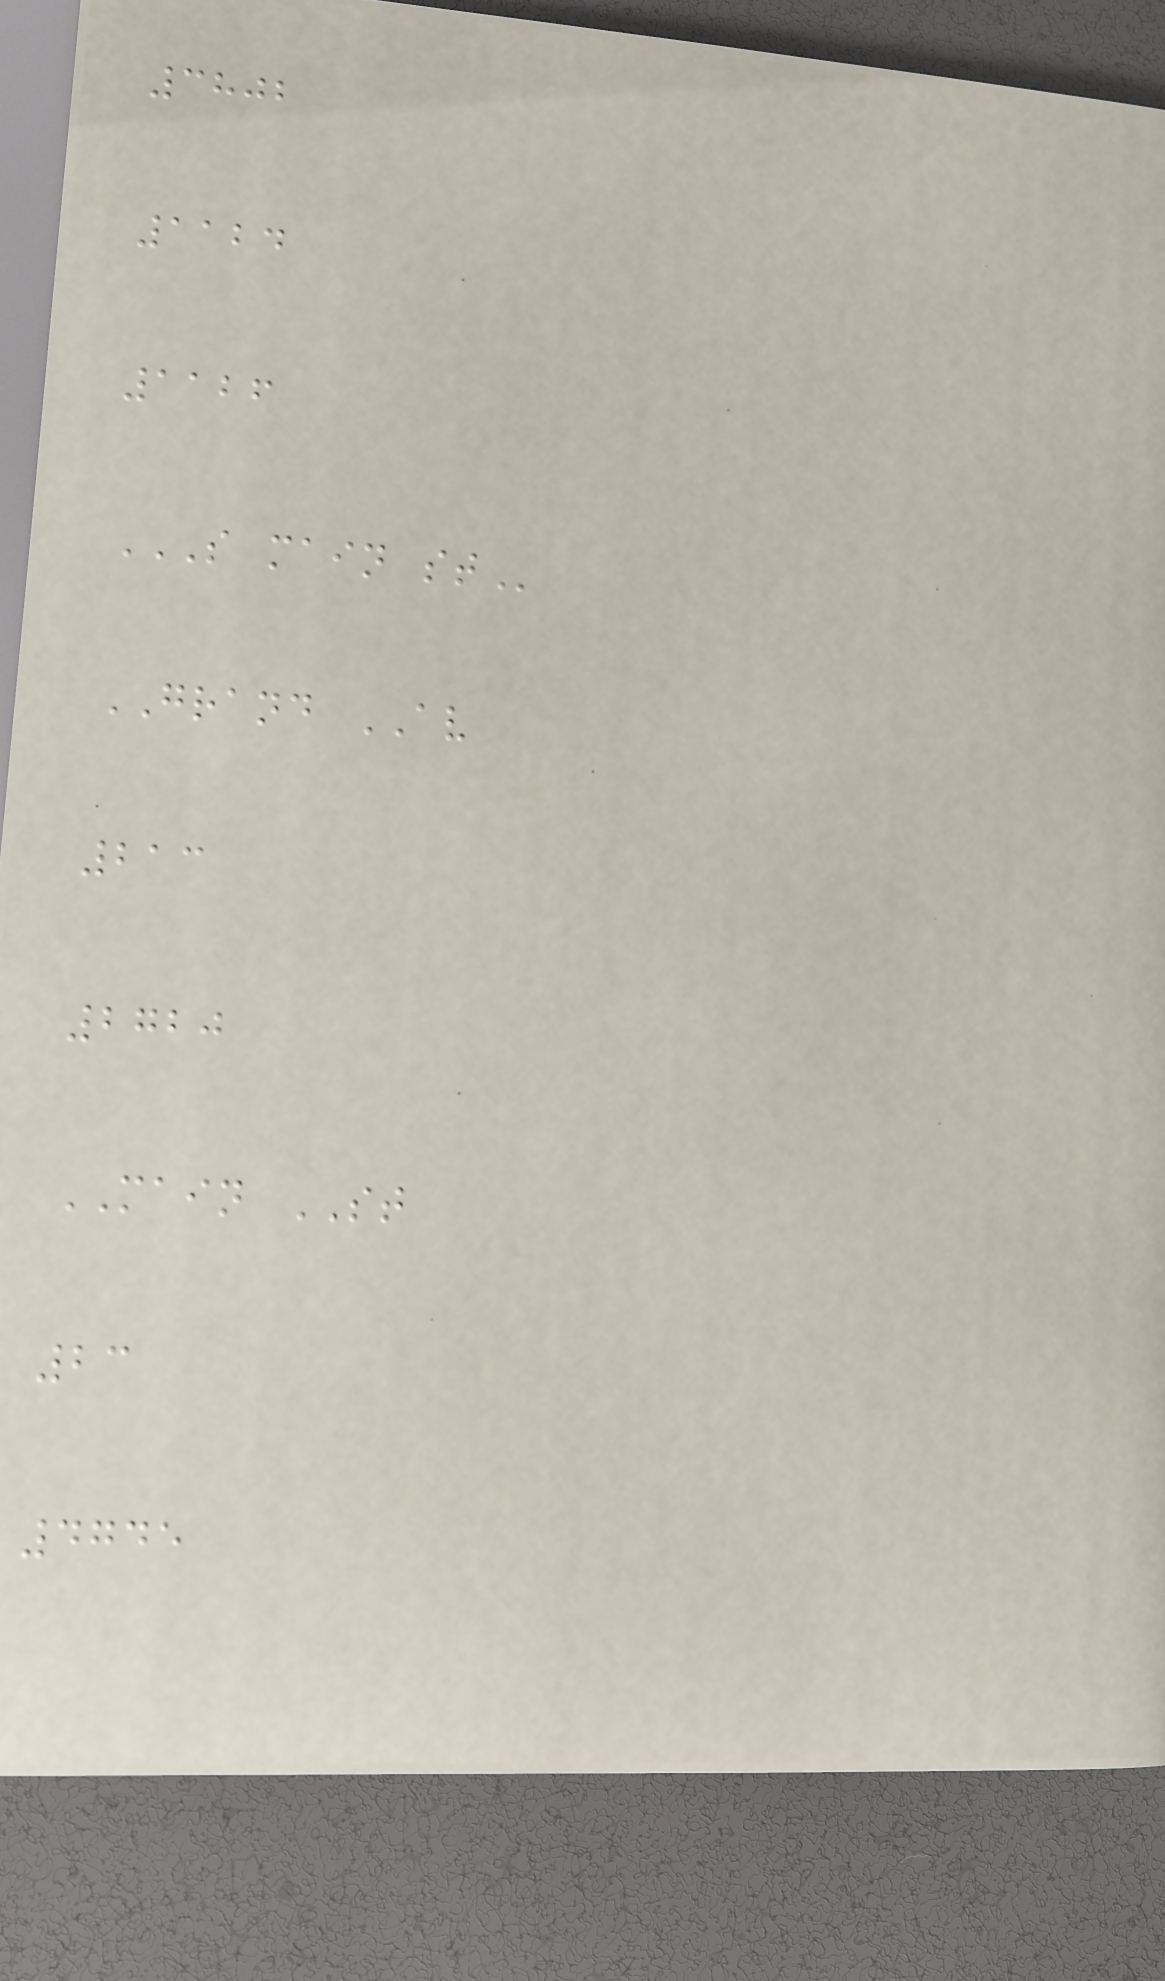3802
1124
1126
S MAIN ST
GRAND AV
213
2720
MAIN ST
23
4745
